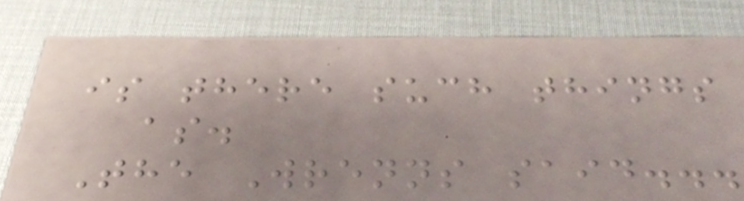is there such things
as.
The Wrenns said...
